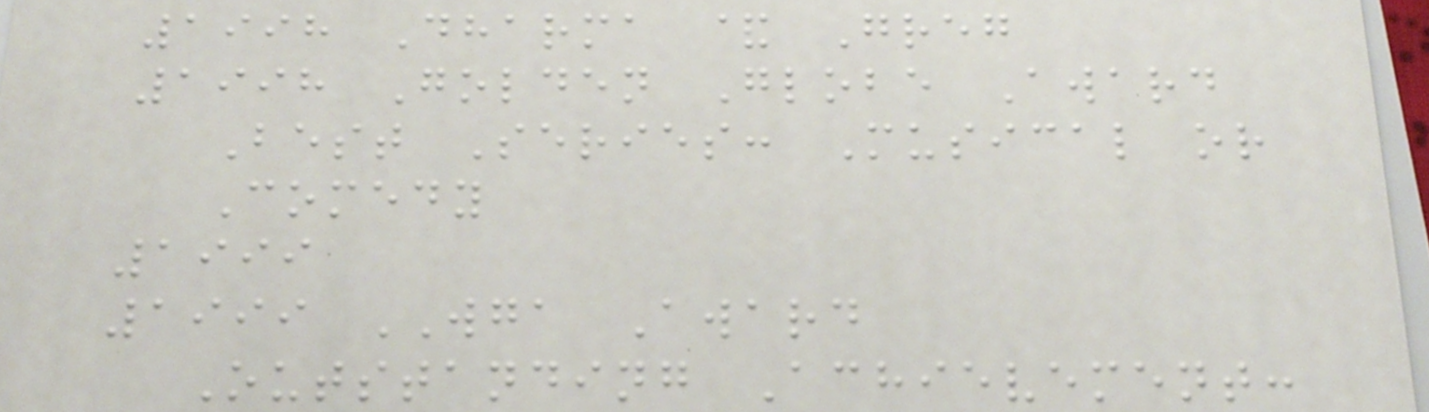1998 Dharma & Greg
1998 Golden Globe Award
Best Series: Musical or
Comedy
1999
1999 WGA Award
Outstanding Achievement:
